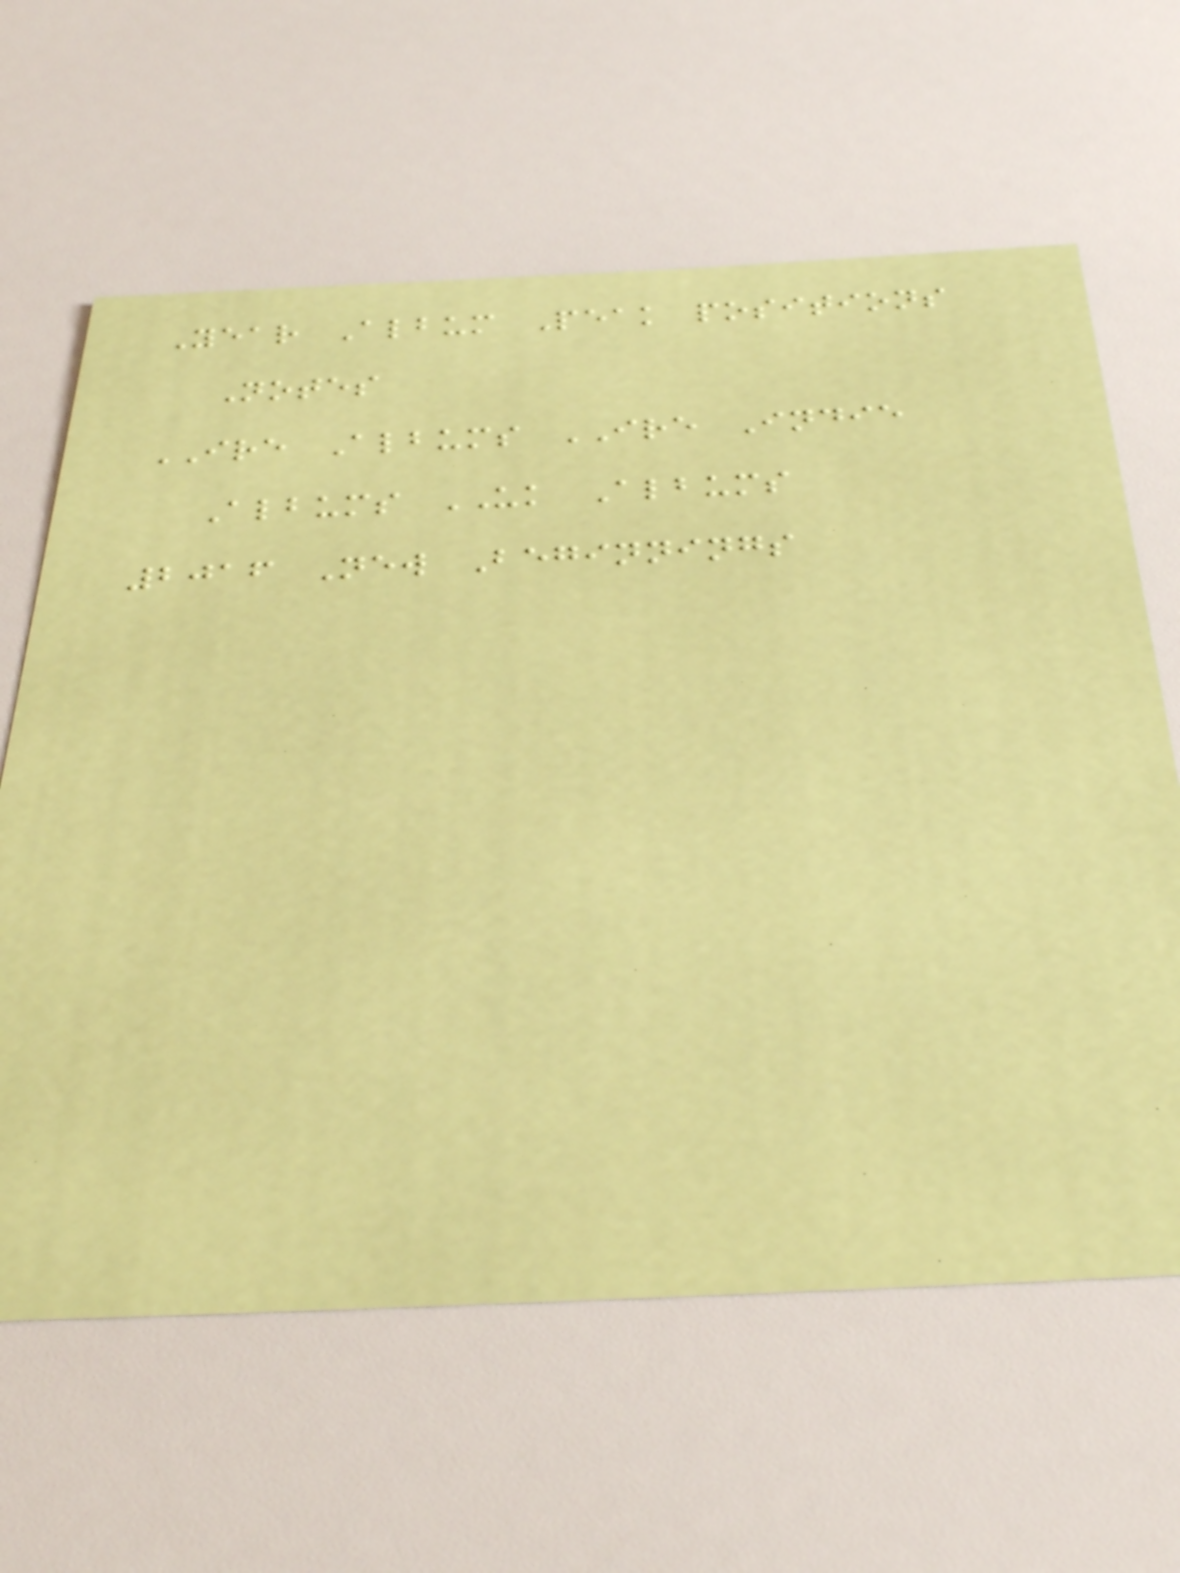Year Album Peak positions
Notes
IRE Albums IRE Indie
Albums UK Albums
2016 New Beginnings
